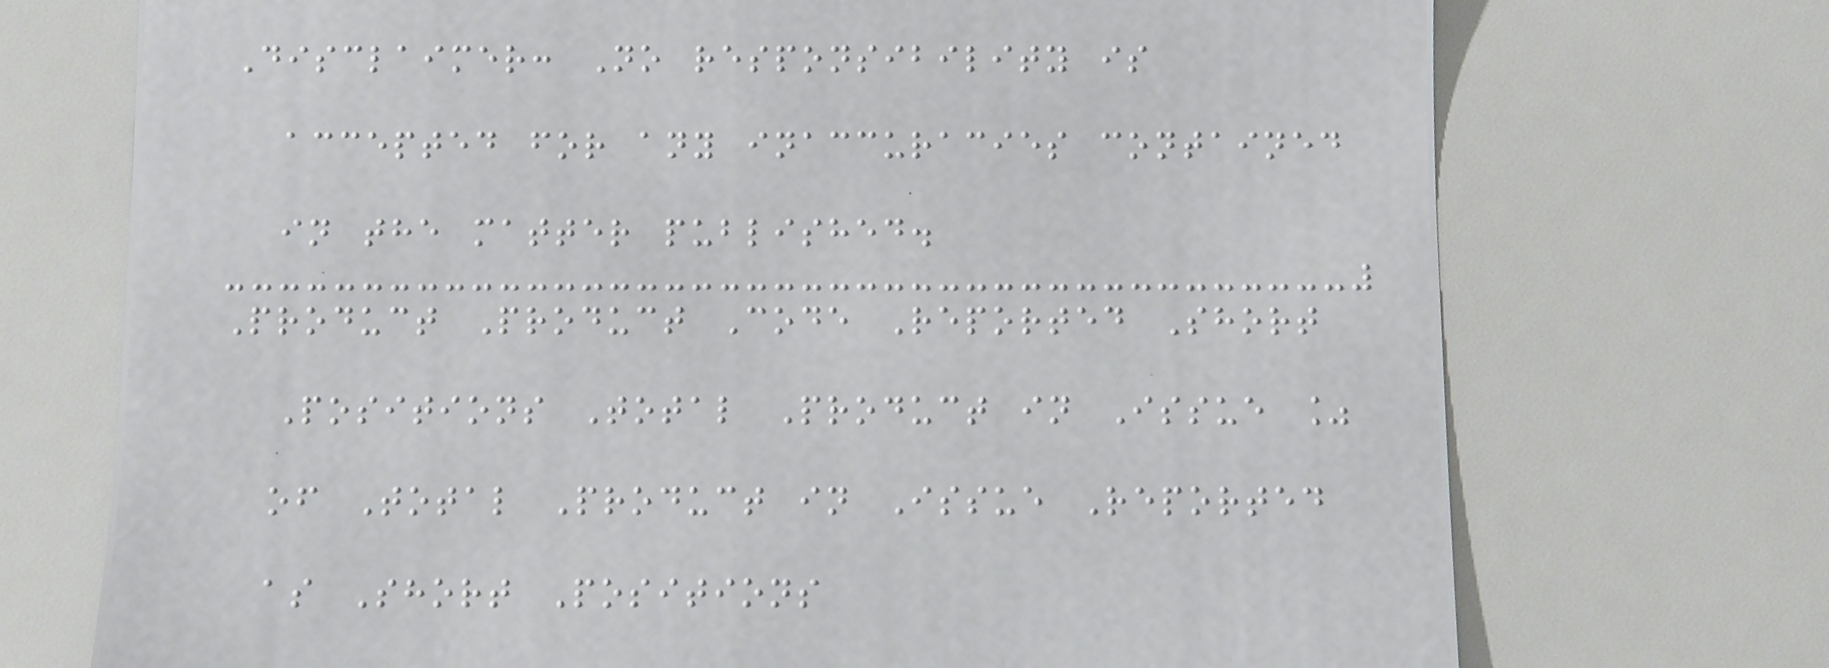Disclaimer: No responsibility is
accepted for any inaccuracies contained
in the matter published.
Product Product Code Reported Short
Positions Total Product in Issue %
of Total Product in Issue Reported
as Short Positions
